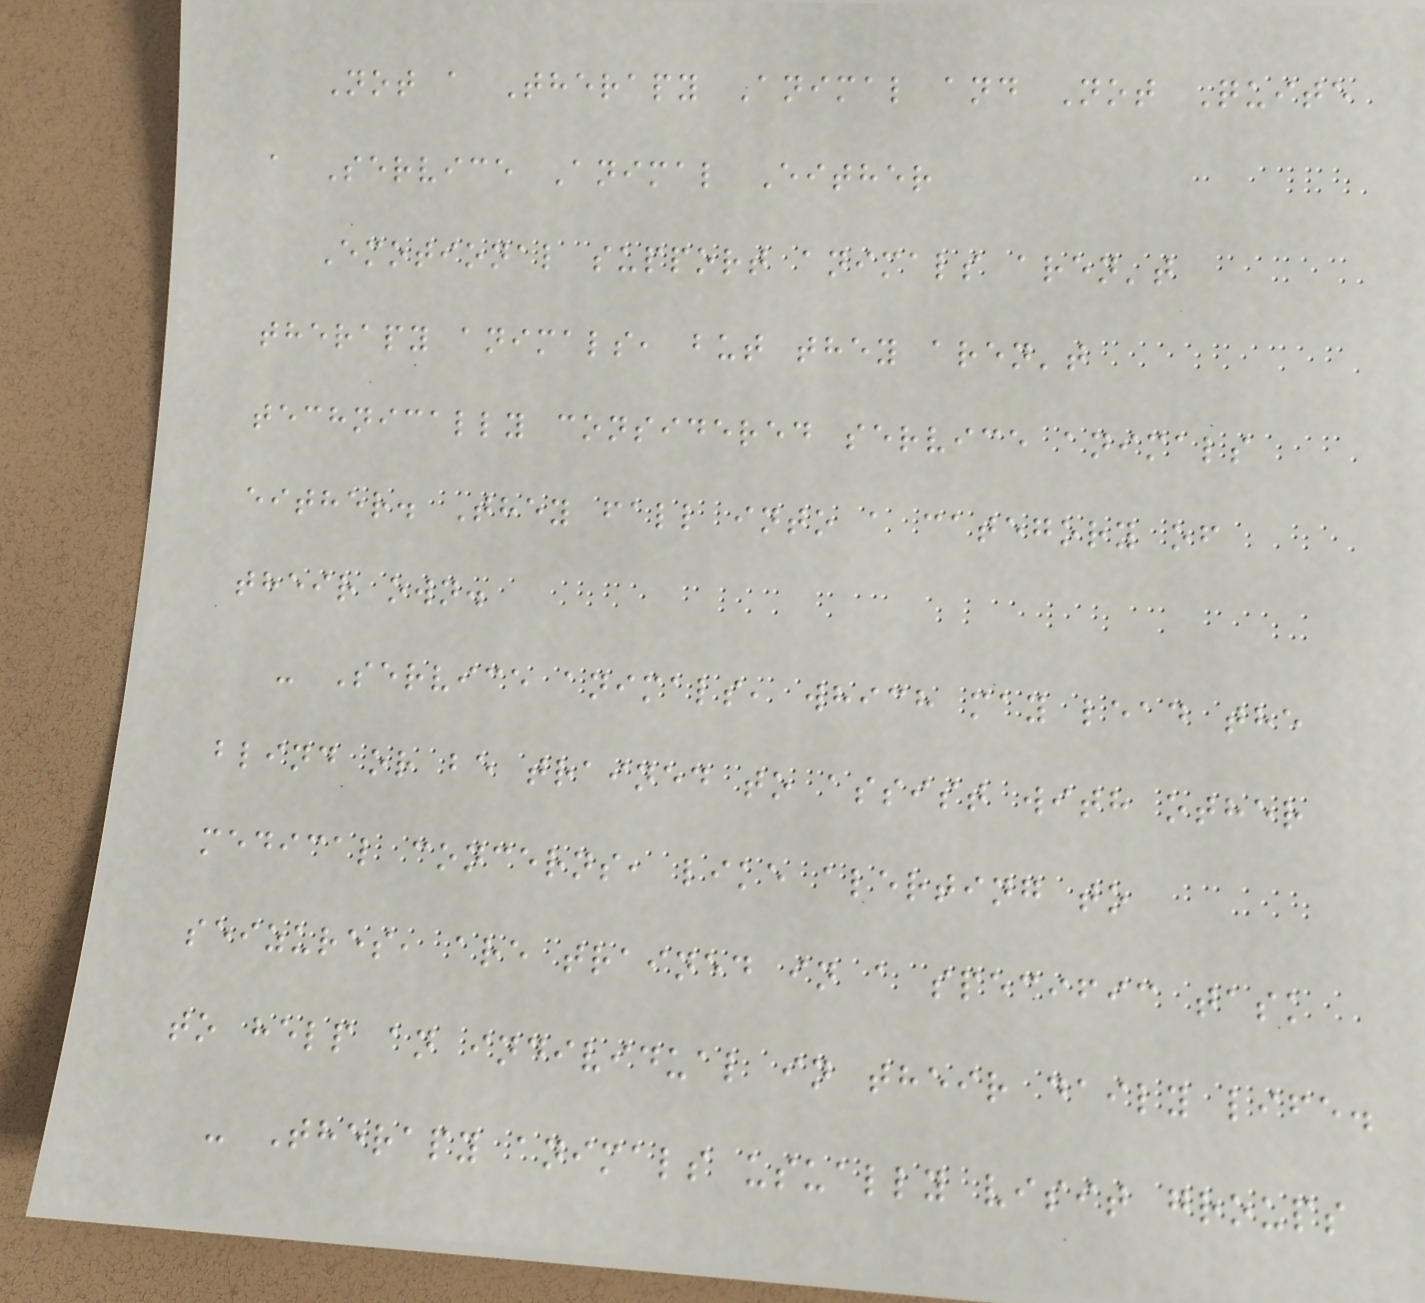Not a Therapy Animal and Not Quite
a Service Animal Either
Emotional support animals aren't
therapy animals, but they aren't
technically considered service animals
either. They fall into a category of
their own.
- Service animals, which may lead the
blind or be trained to assist with other
medical concerns, like alerting to
seizures, are trained in a specific task
to help an individual in their daily life.
- Therapy animals usually visit groups
